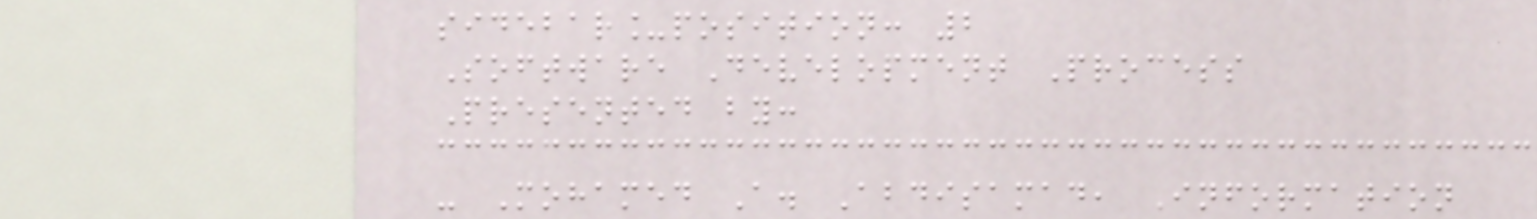sidebar_position: 2
Software Development Process
Presented by:
- Mohamed A. Abdisamad, Information
